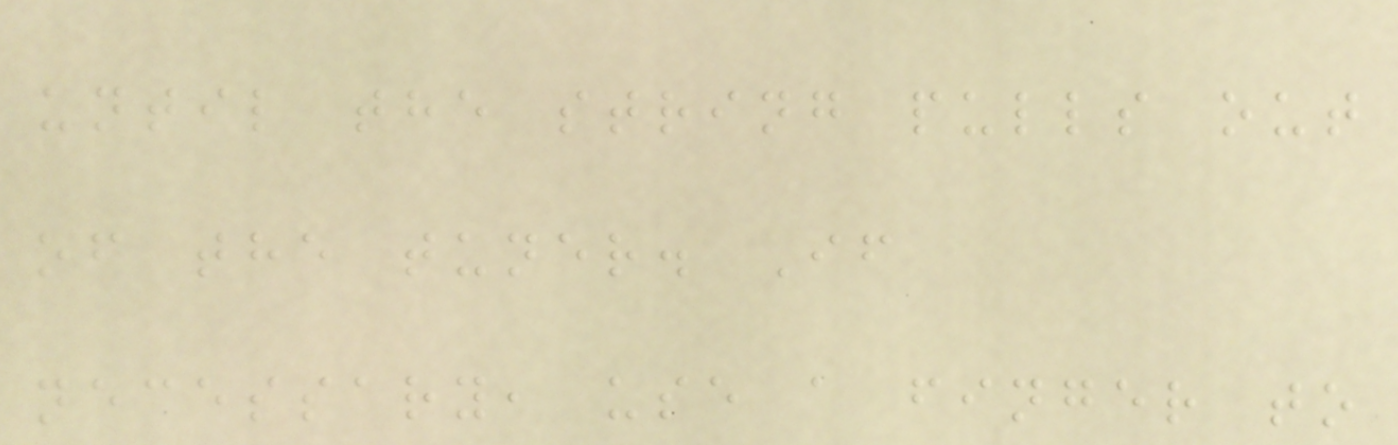until the string pulls out
of the tuner. If
necessary, use a finger to
